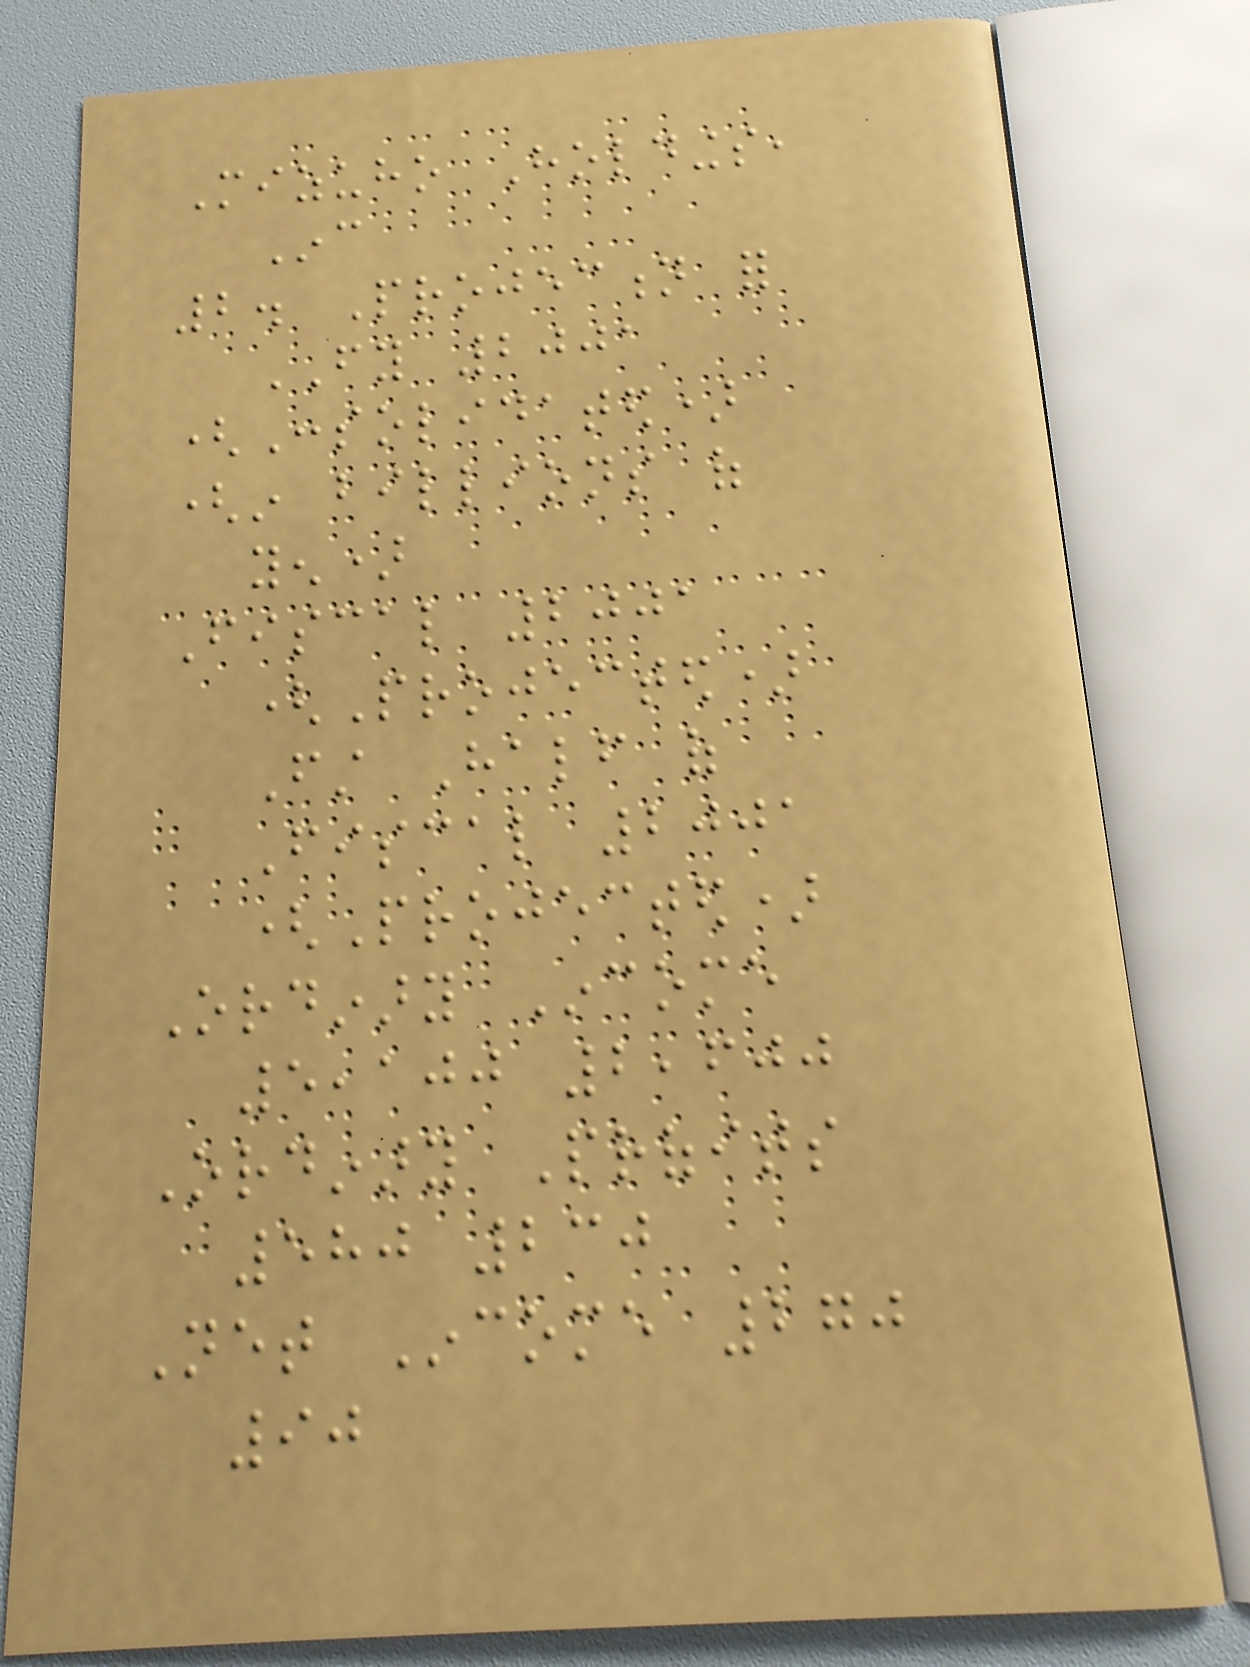Mizuho Holdings,
Inc
2. Projection for
FY 2001
(Consolidated)
(in billions of
yen)
Fiscal 2001
(Projected)
First Half of
Fiscal 2001
(Projected)
Ordinary Income
5,100 2,600
Ordinary Profits
580 230
Net Income 270
90
